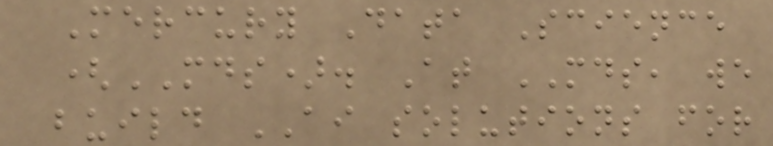Mercury Data Science
(MDS). At MDS, we
build AI solutions for
